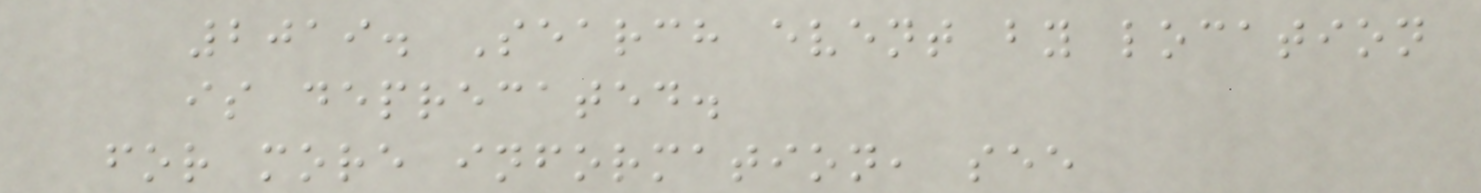2019. Search event by location
is deprecated.
for more information, see
